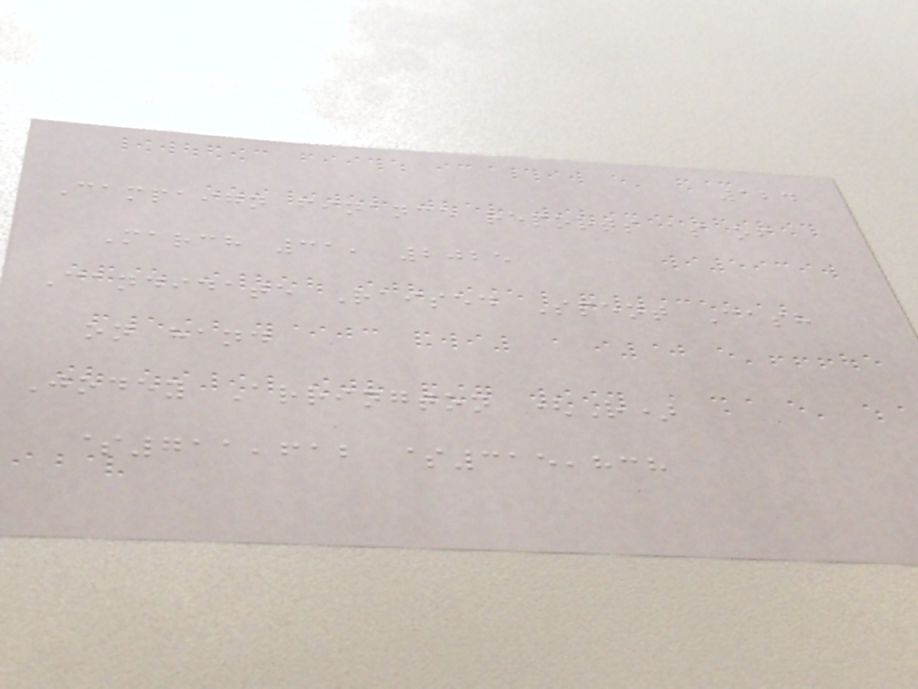124
Campaign finance reports as of
March 31, 2025
Candidate Raised Spent Cash
on hand
Jodey Arrington (R)
$711,612 $315,838
